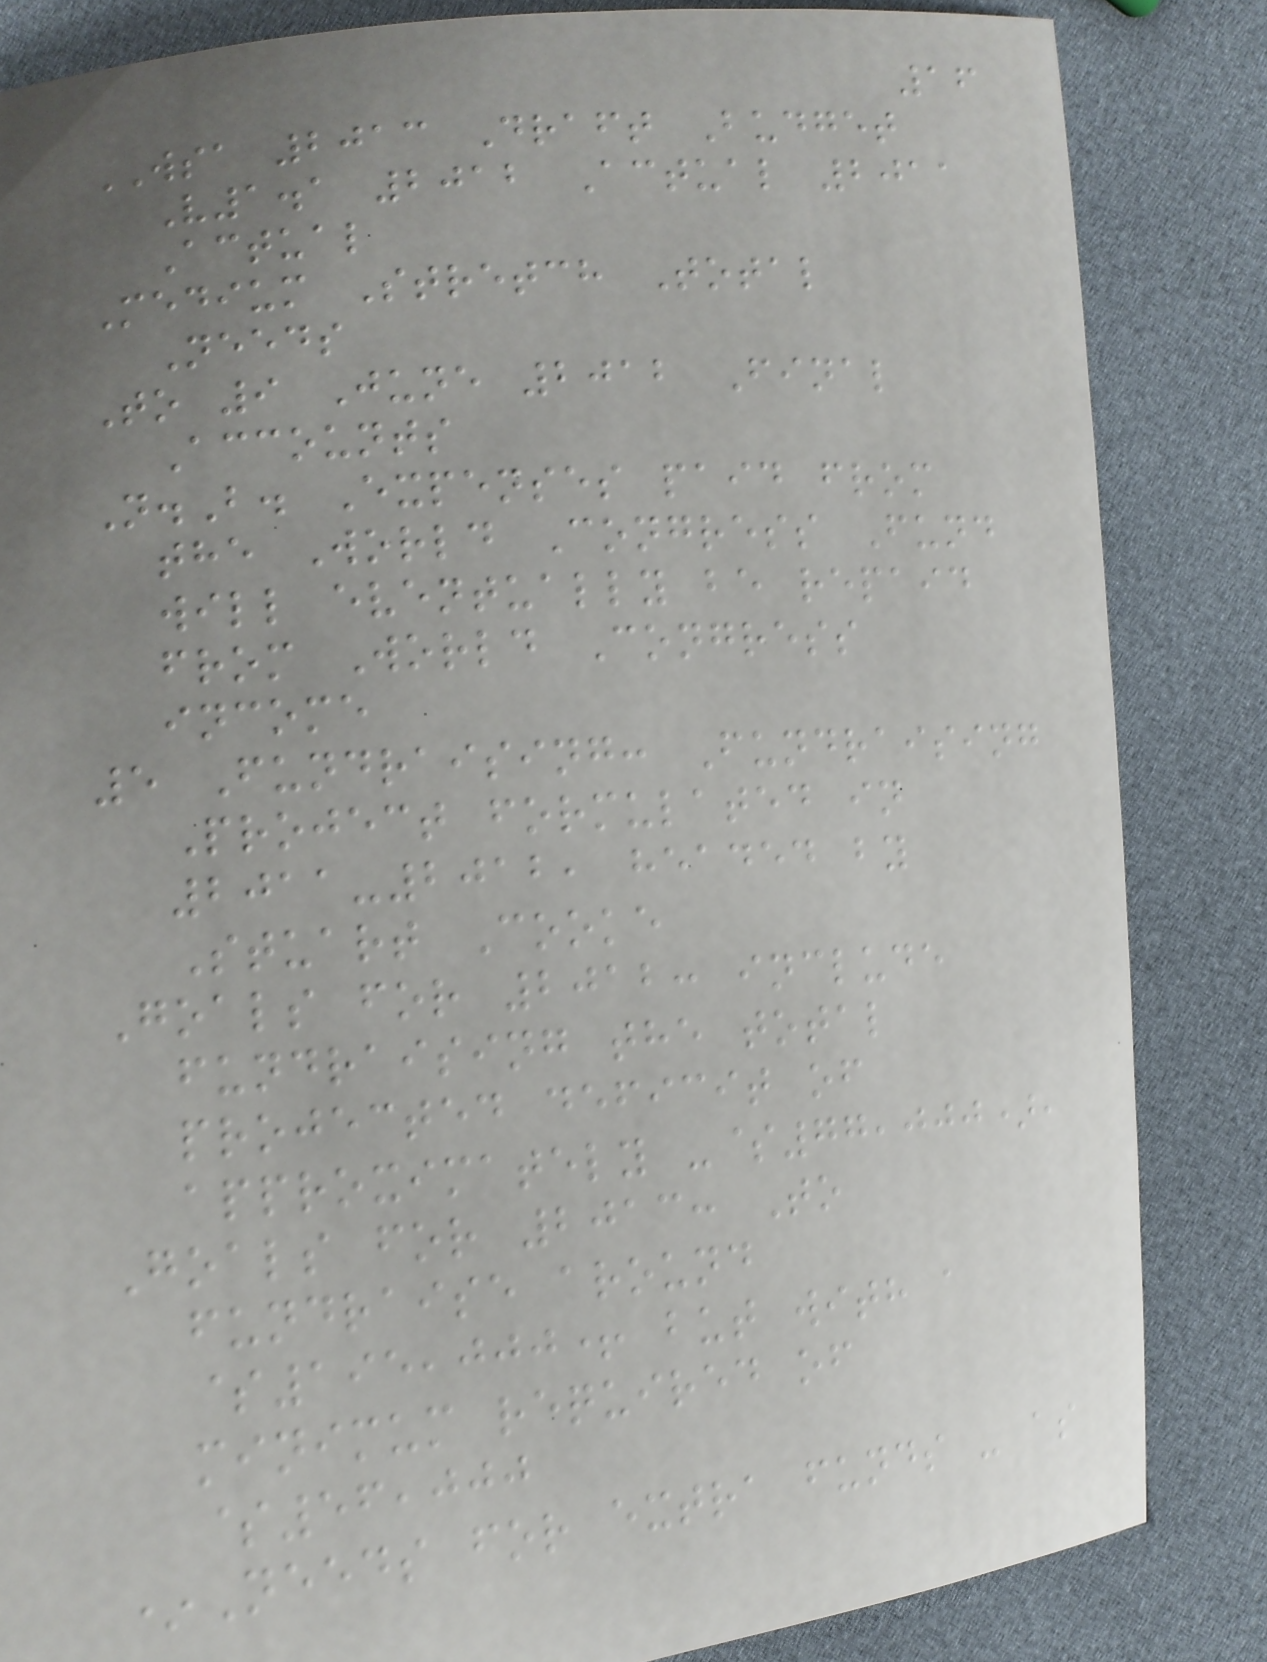16
WSA 2013 Draft Budget
V1.1 2012 Actual 2011
Actual
Medium Stretch Total
Needs
To 9 June 2012 Final
Accounts
N.B. Expenses paid from
the World Congress Fund
will eventually be repaid
from World Congress
income
5 Fundraising: Fundraising
Project formulated in
2011-2012, headed by
Stuart Cooke
Goals for 2012: include
fundraising the total
projected deficit of
approximately -$77,000),
Goals for 2013: To
fundraise around
$195,000+ but with a
minimum required of
$56,000
*Needs for extra funds - as
